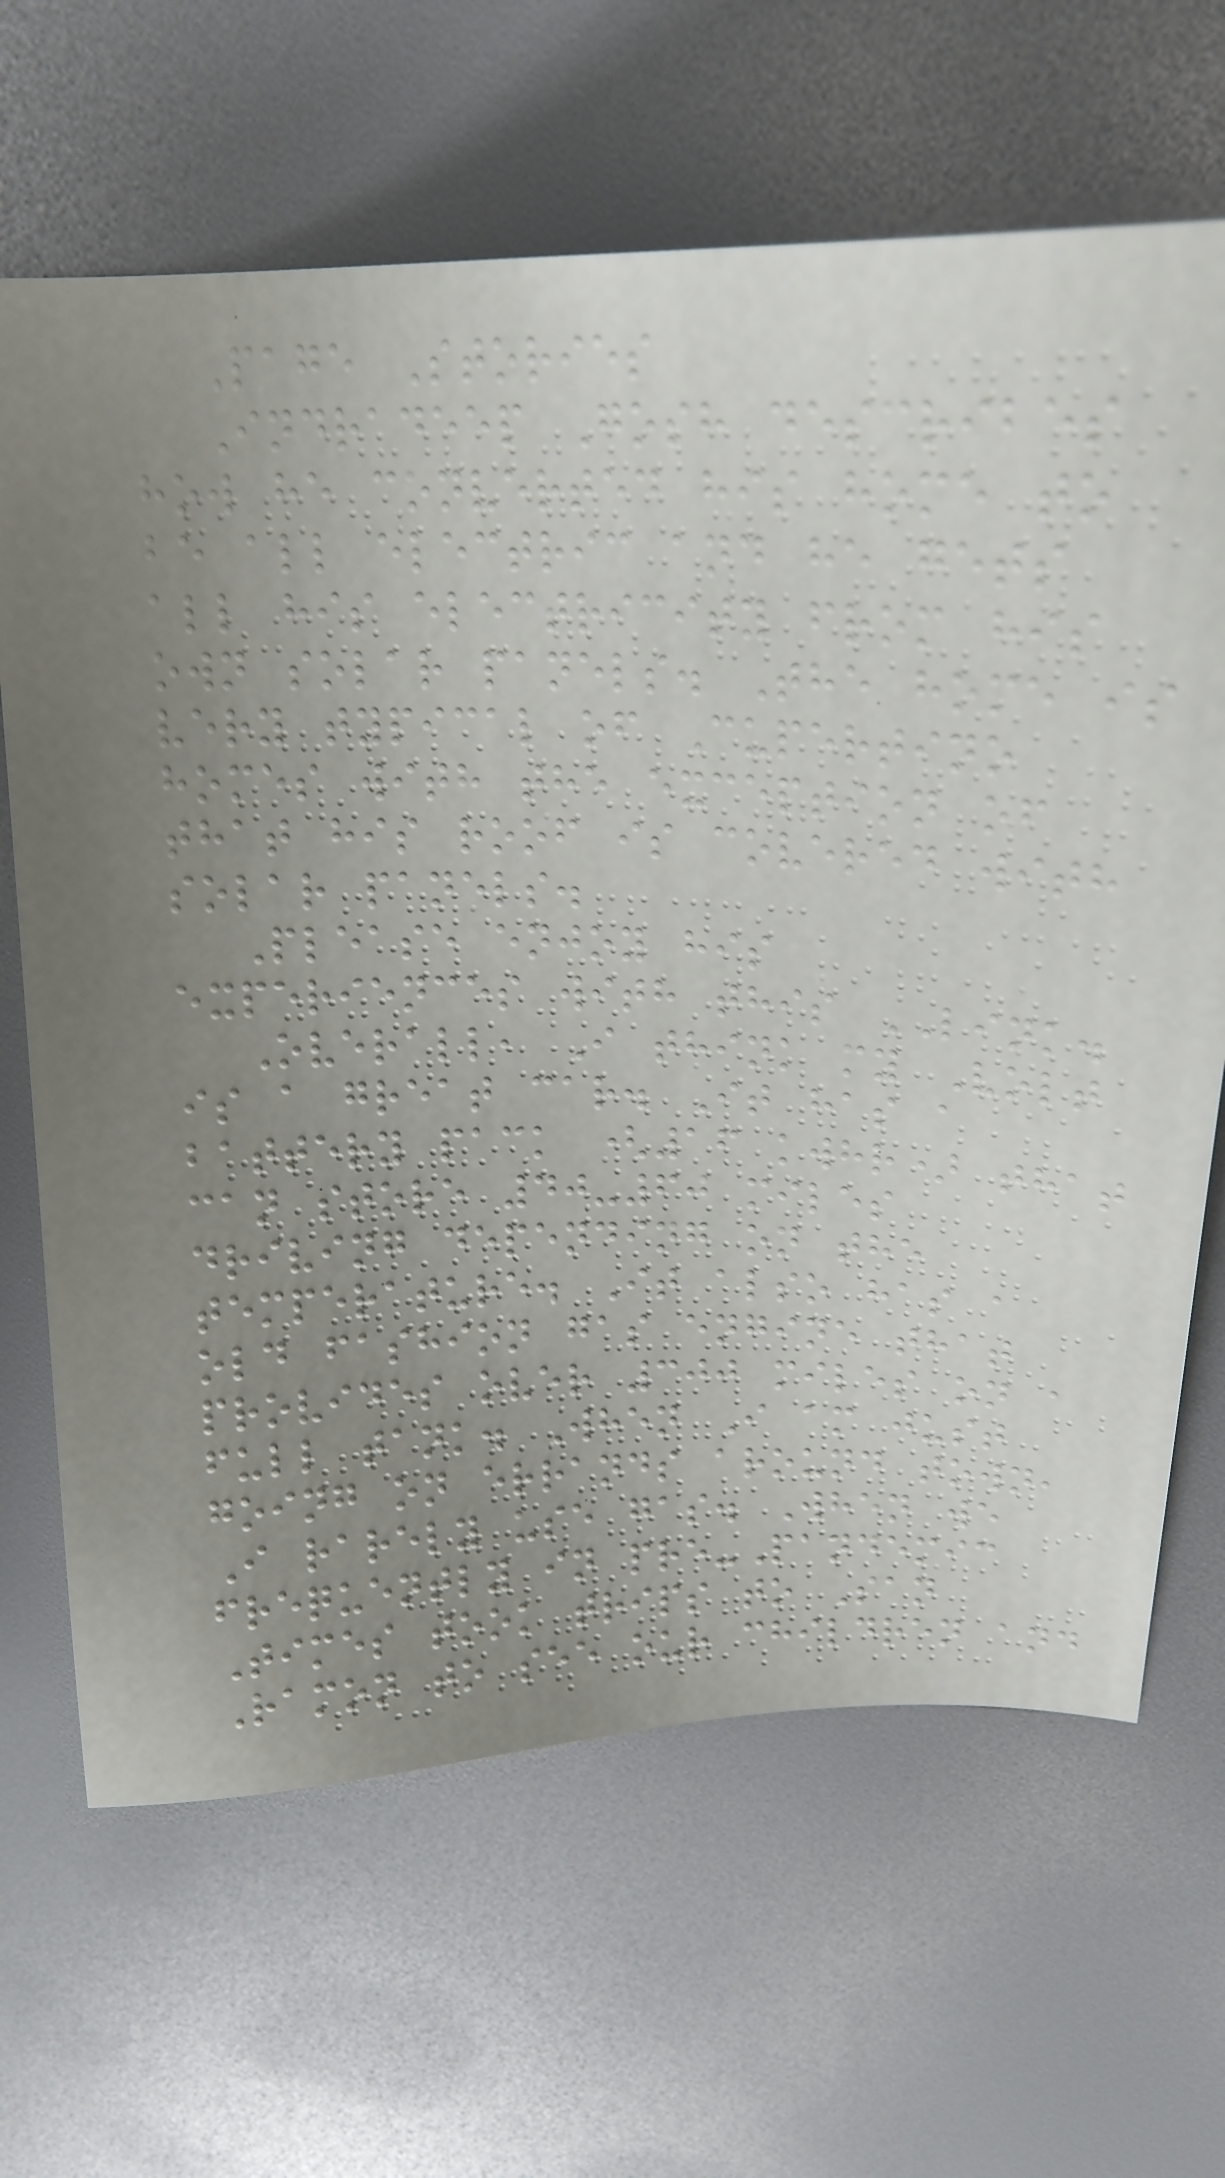Page Stories
Indradeep Gosh describes
how he converted his home to
be all electric and he gets
all his electricity from his
own solar panels. The home is
very typical of Cupertino
homes with the exception of
that his roof is covered with
solar panels.
Please enjoy his
experiences with this LINK.
Overall, I think my Volt
is a great car. It has a
battery pack (16 kwhr) that
can store 40-60 miles
driving depending on the
temperature. It also has a
old fashion gas engine that
provides over 300 miles on a
full tank. When I am just
going on errands around town,
I rarely use gas. When we
frequently in pre-Pandemic
Times took trips to San
Ramon to see our children and
